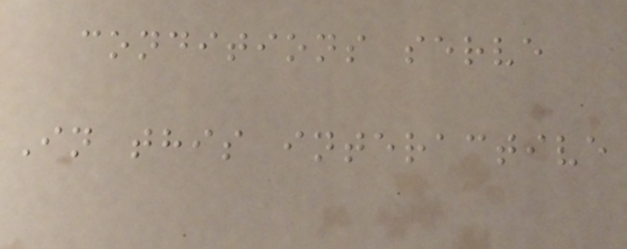conditions serve
In this interactive
